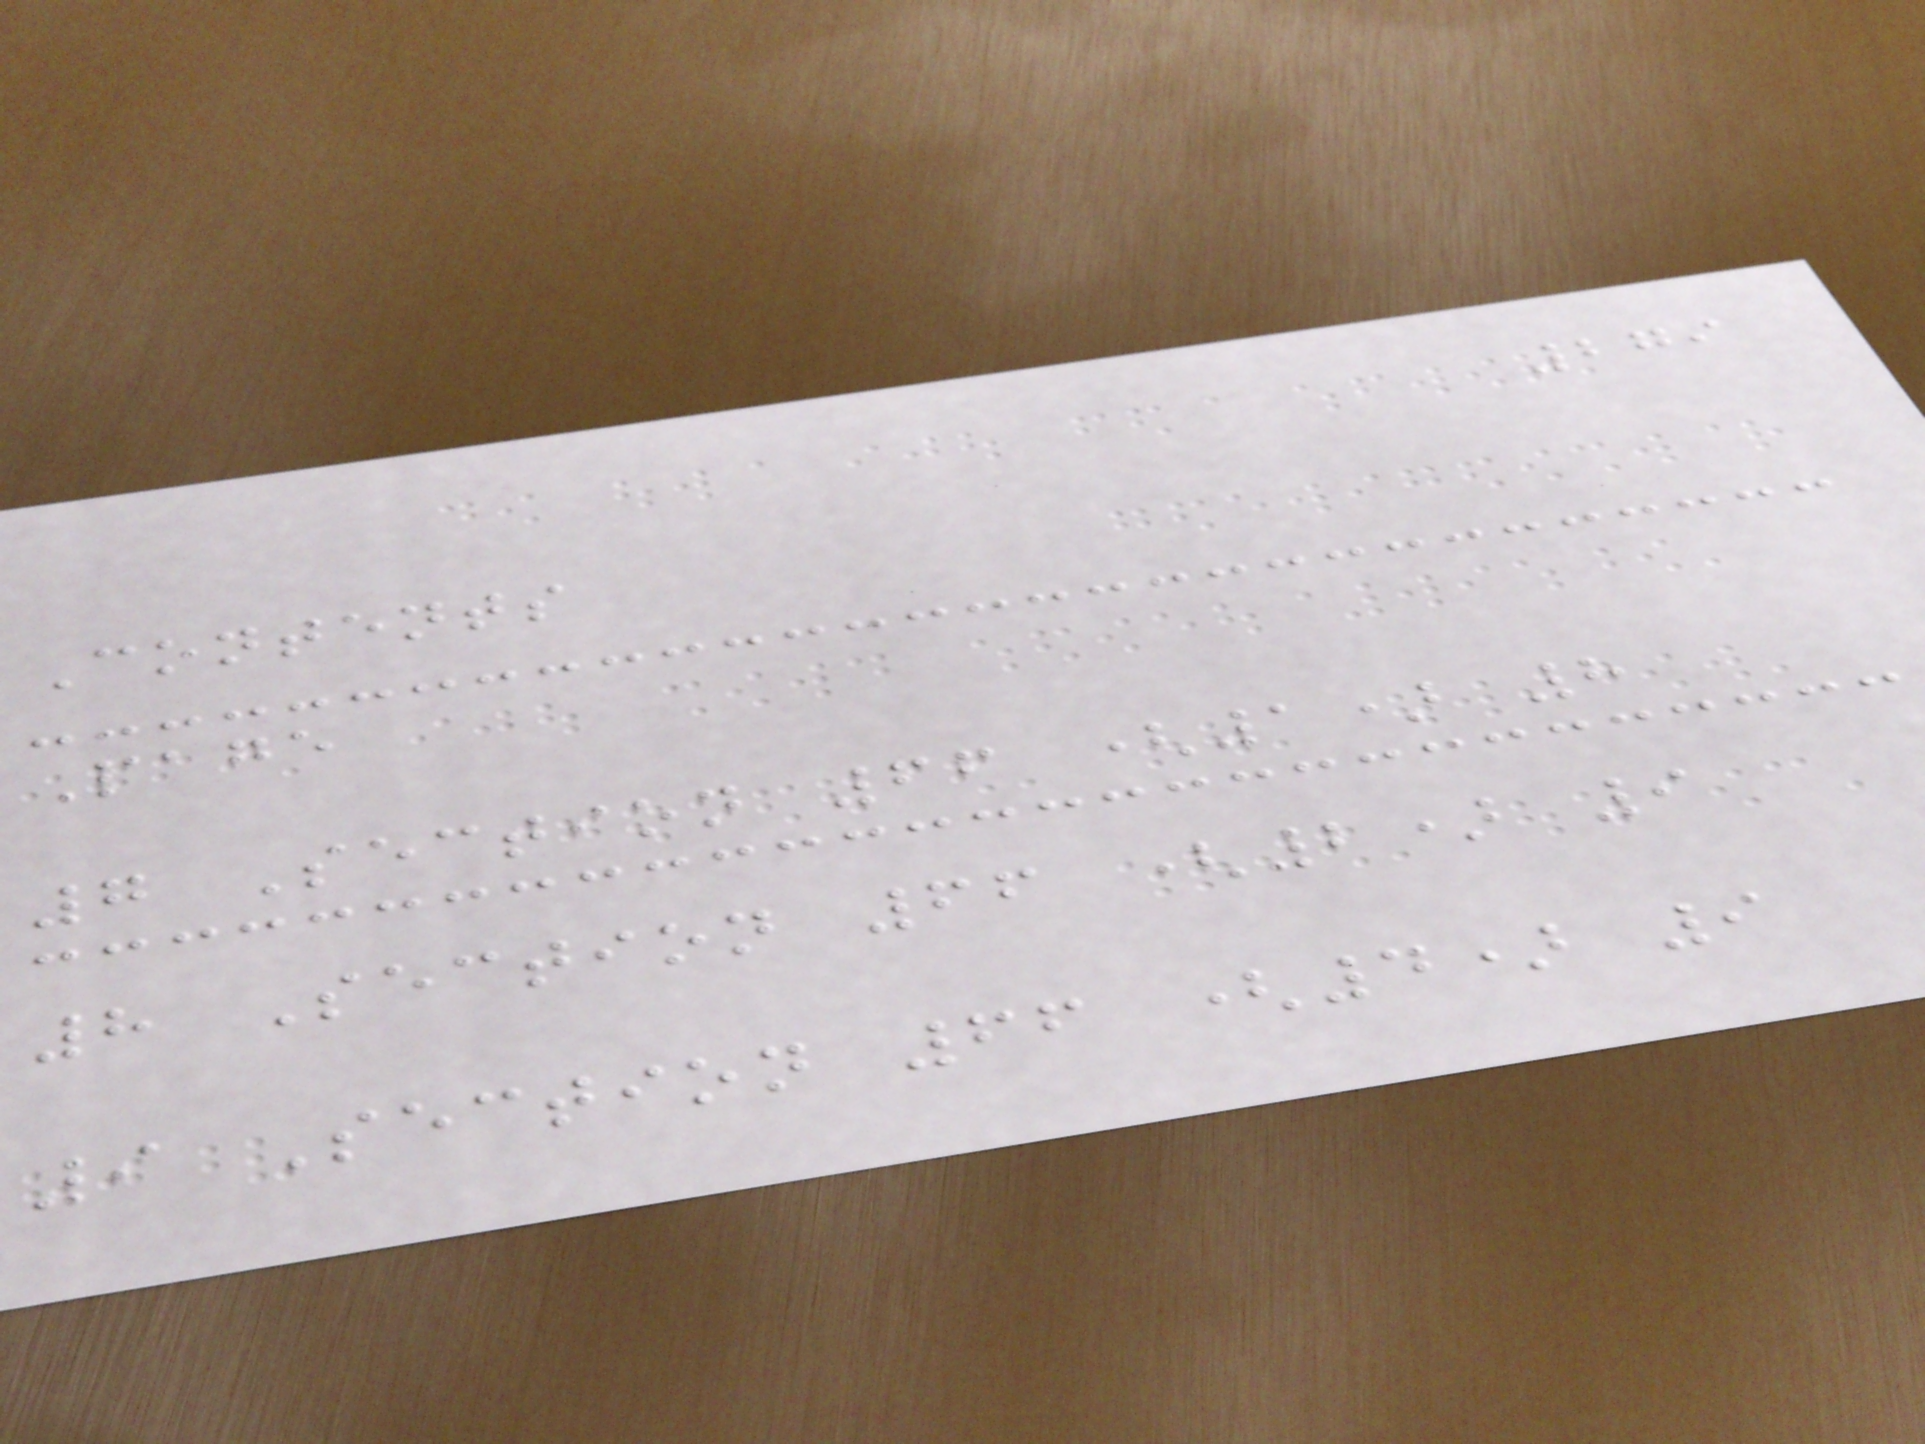279
Contents
Page
7 Section 66 (1) 8
8 Section 66 (2) 9
9 Section 66 (4) 9
